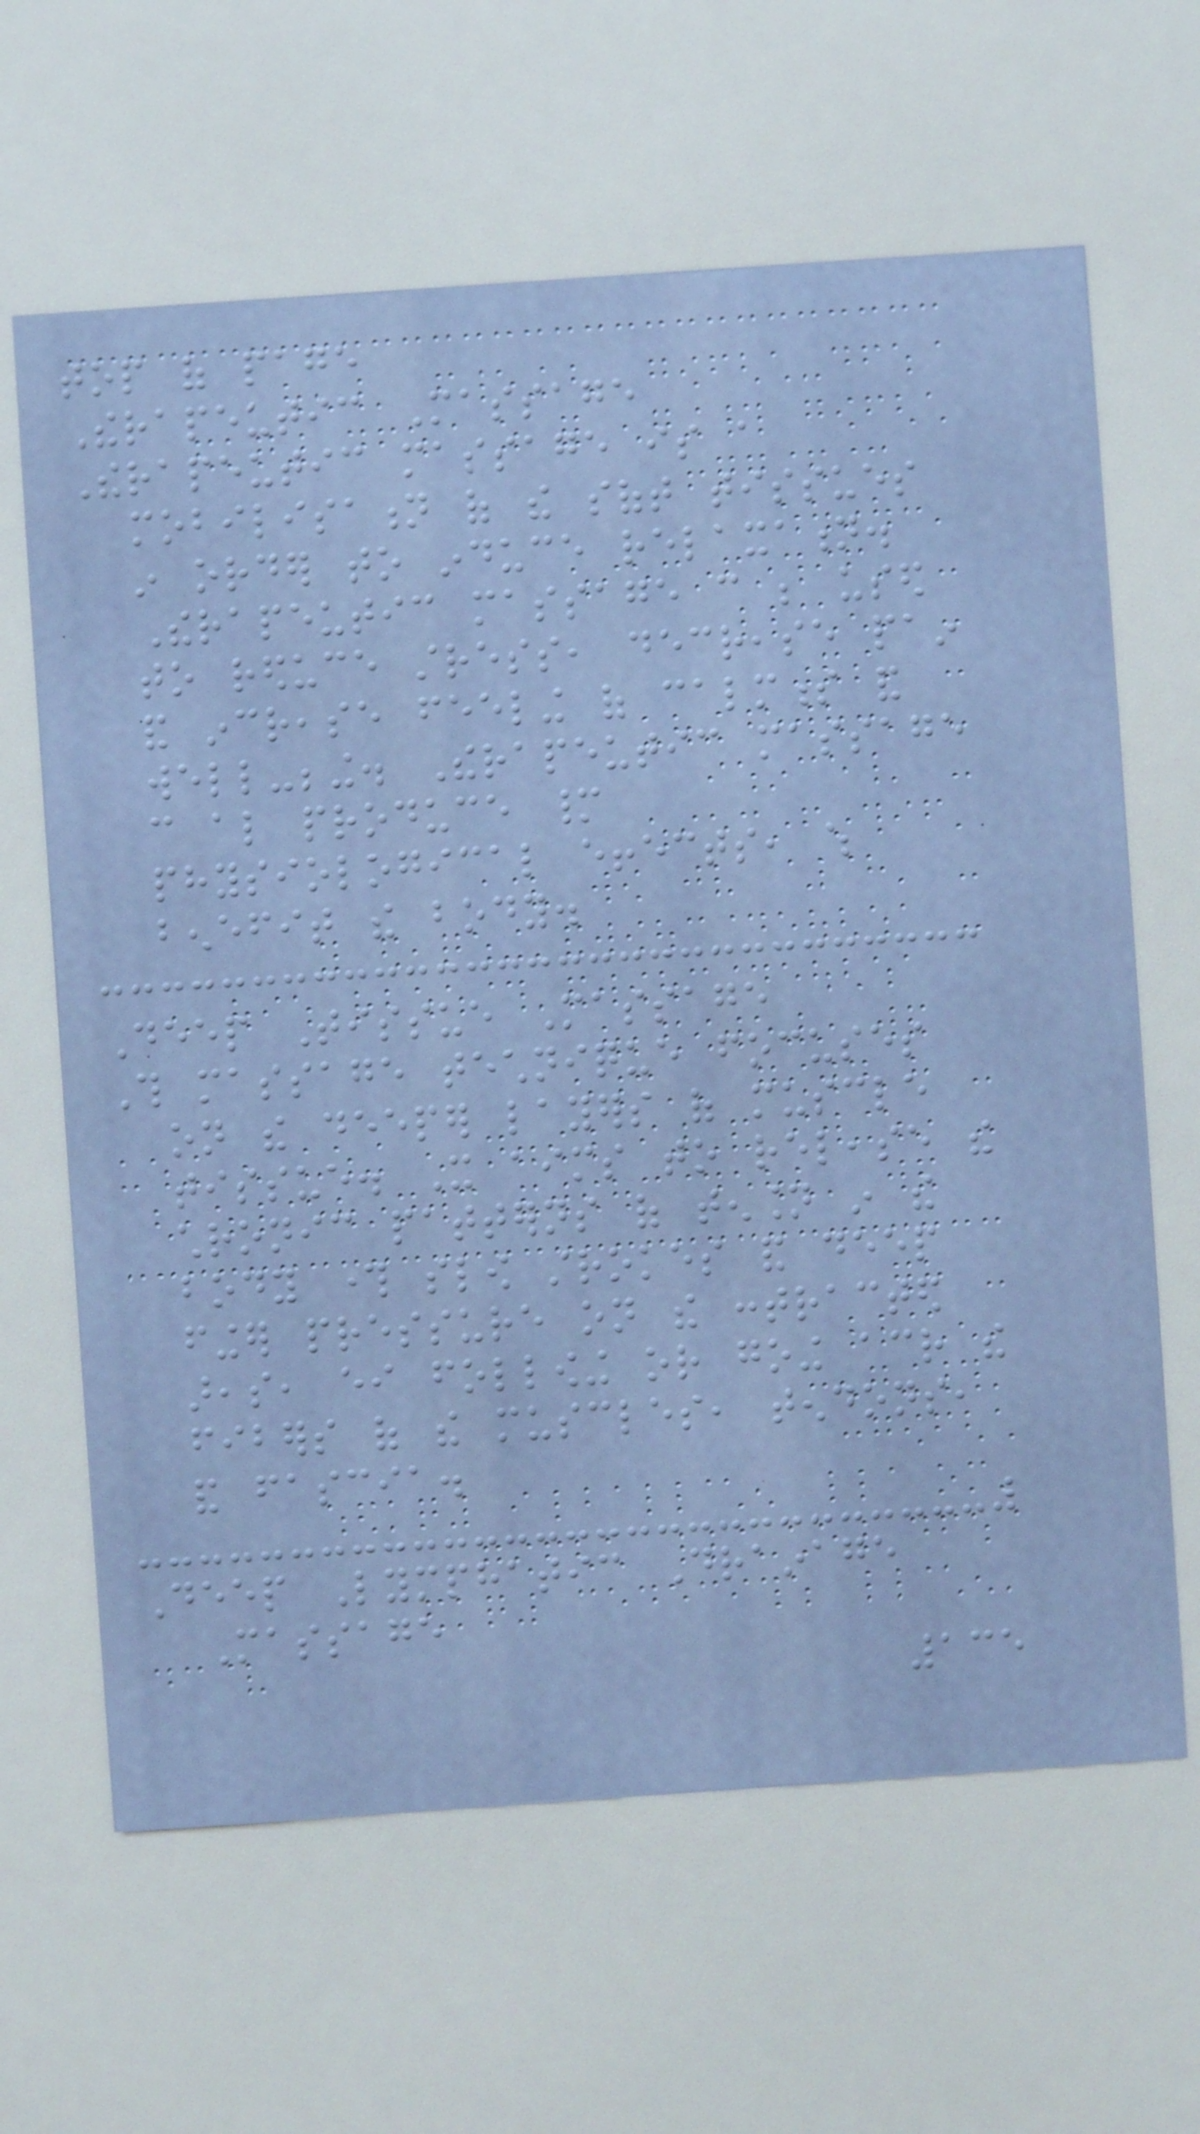top of page
Therapeutic Massage
Therapeutic massage is a
mobilisation of the soft tissues
in order to induce relaxation.
Therapeutic massage can be used
to reduce stress, decrease pain
and increase feeling of calmness and
well-being. Therapeutic massage
can also produce many
physiological effects, which
benefit the body.
Deep Tissue Massage
This massage technique focuses
on the deeper layers of muscle
tissue. It aims to release the
chronic patterns of tension in the
body through slow strokes and deep
finger pressure on the contracted
areas, either following or going across the
fibers of the muscles, tendons,
and fascia.
Deep Lymphatic Drainage
Massage
135
